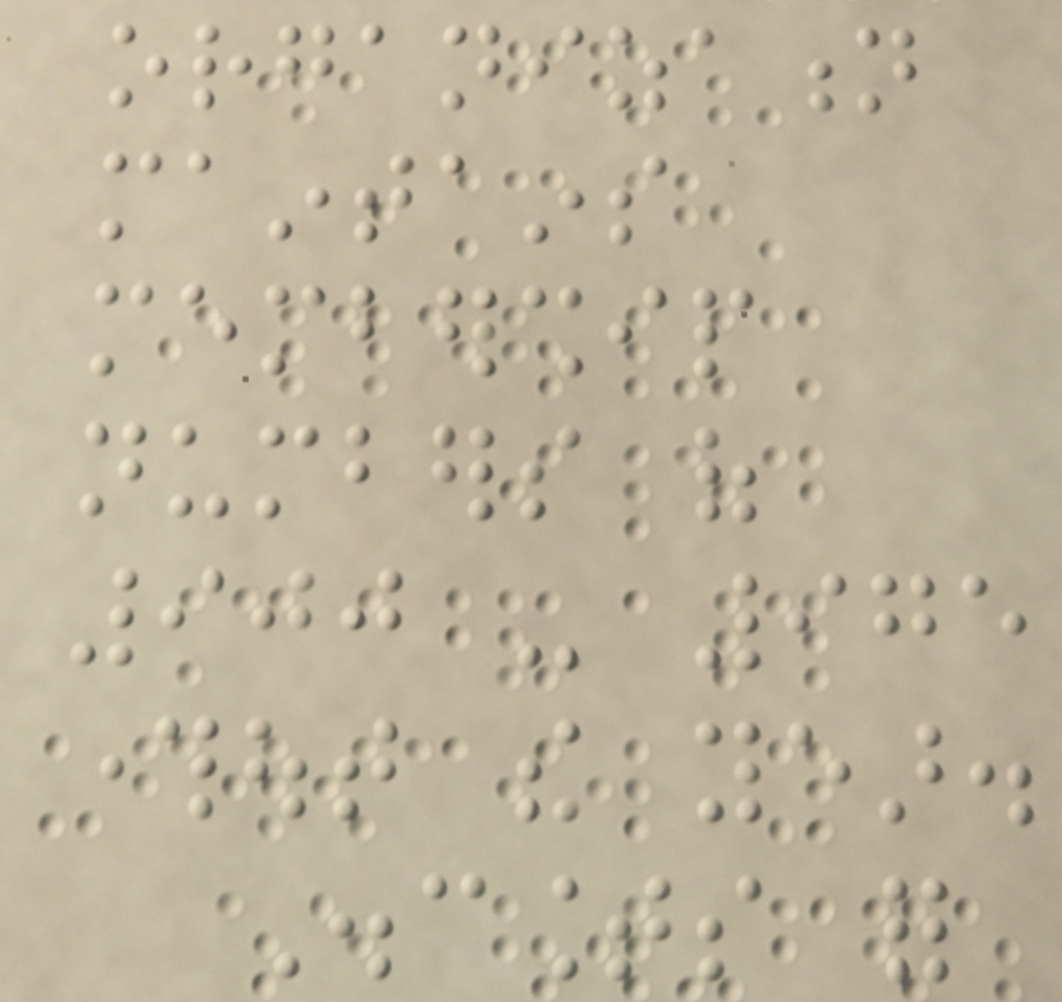organization
maintains
membership
numbers of
900 - 975
throughout the year.
Discounts for
